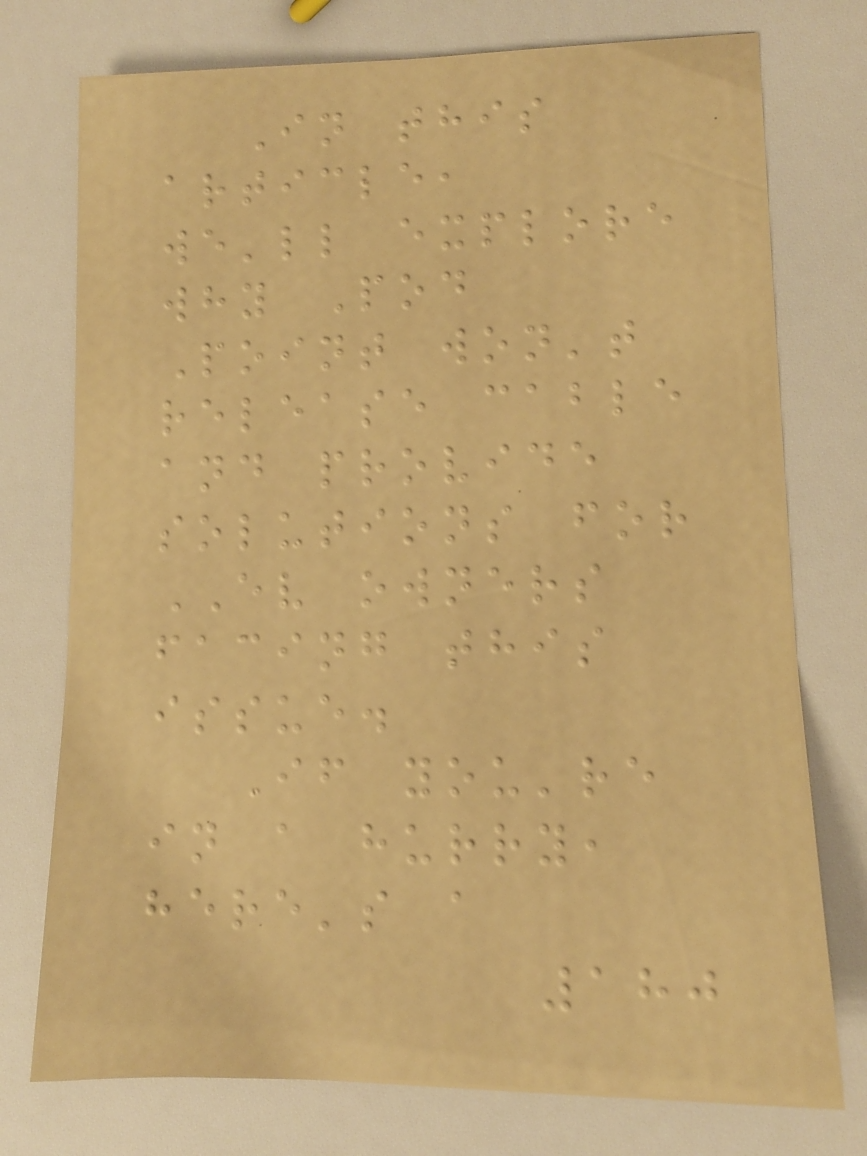In this
article,
we'll explore
why Pod
Point won't
release cable
and provide
solutions for
EV owners
facing this
issue.
If you're
in a hurry,
here's a
180
